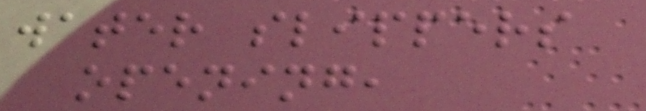water slippers
opening,
